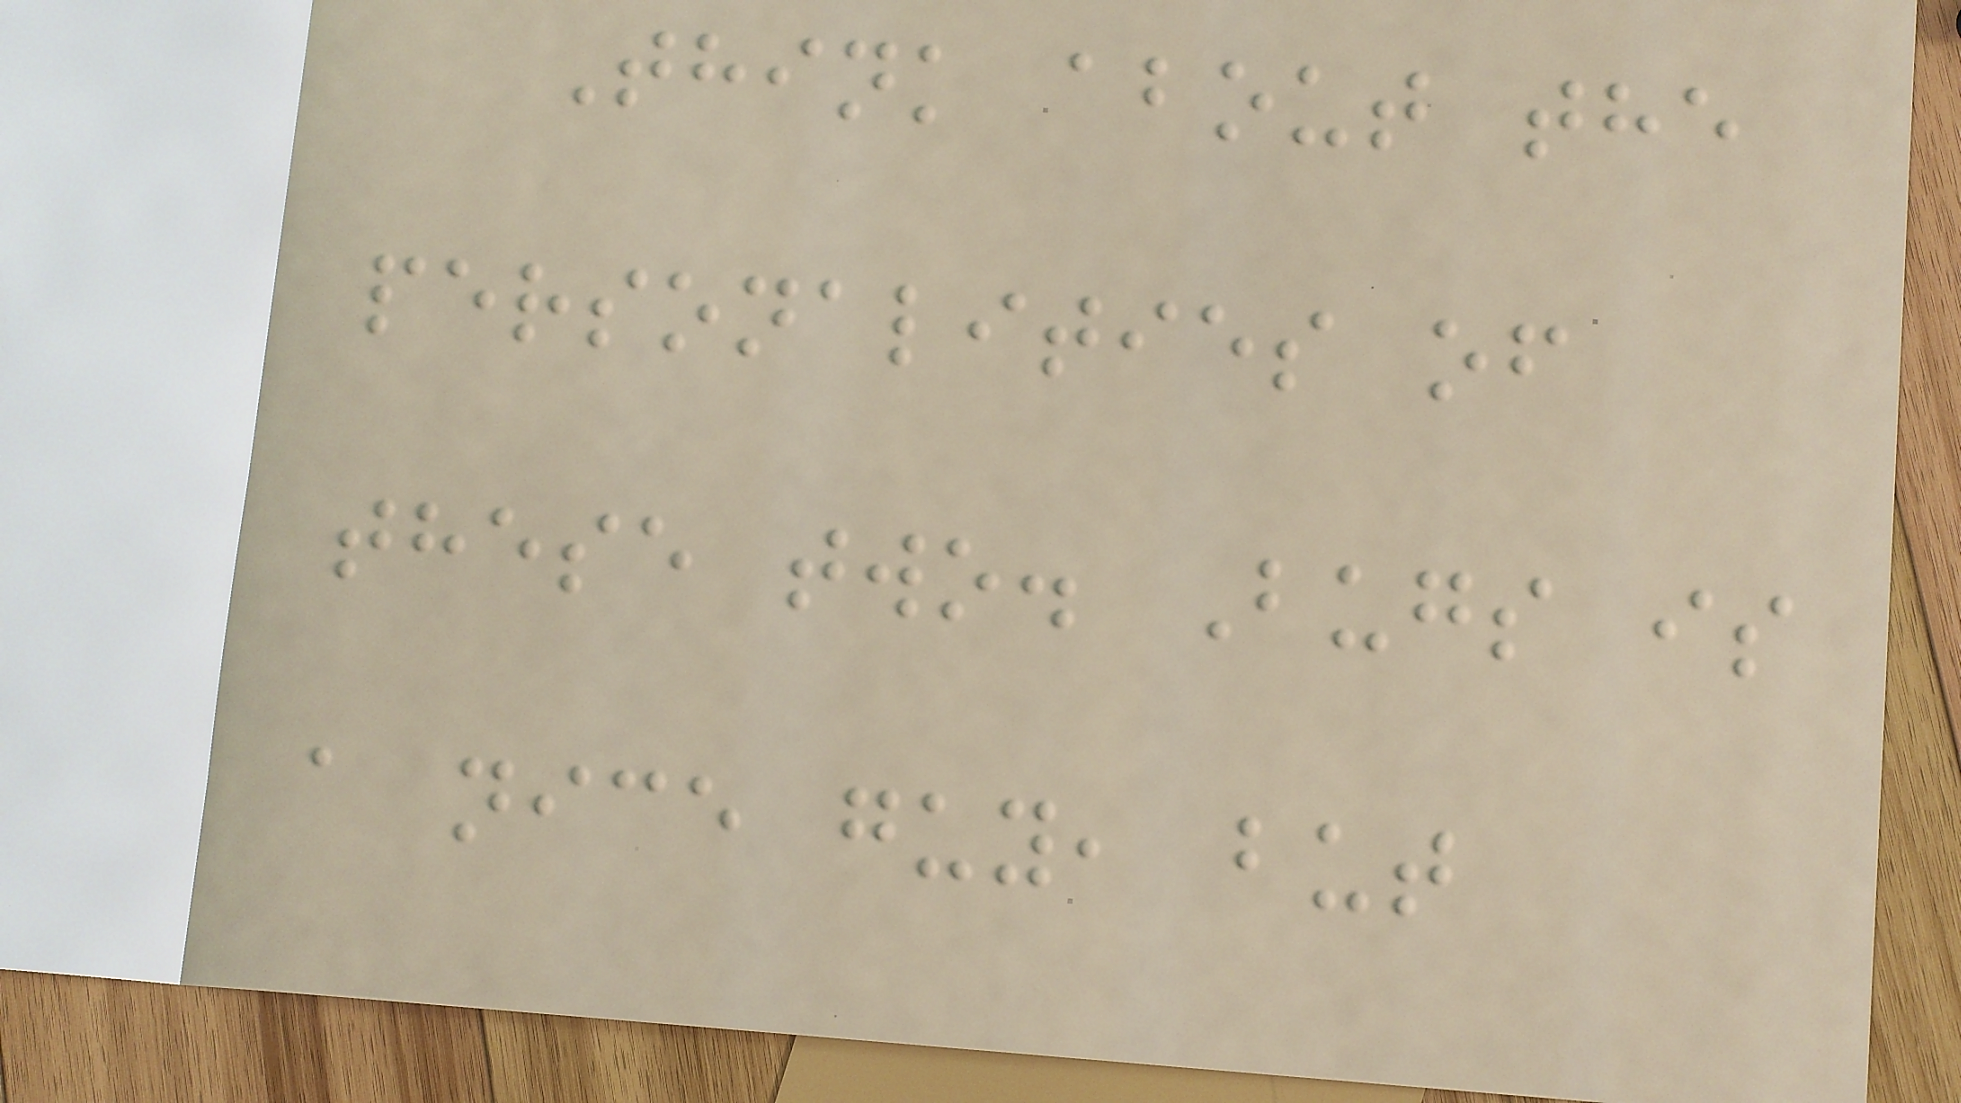Think about the
personalities of
these two. Bugs is
a nice guy, but
